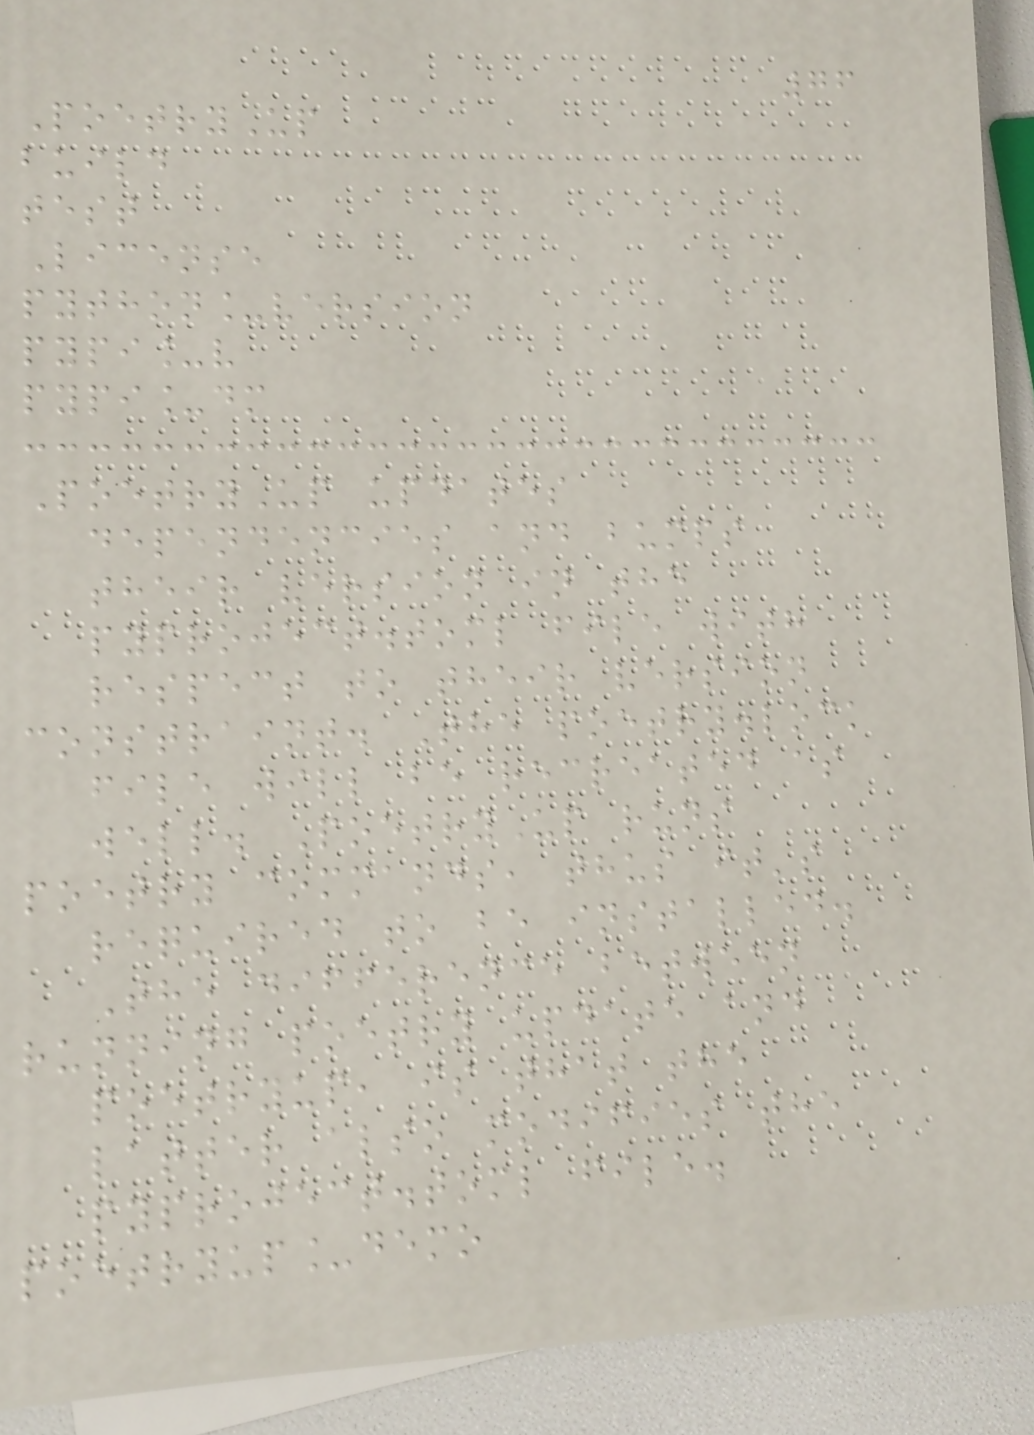76
PoetryUp
build
test
License
python_version
pypi_v
pypi_dm
PoetryUp updates
dependencies and bumps
their version in the
pyproject.toml file with
respect to their version
constraint. The poetry.lock
file will be recreated as
well. PoetryUp runs
poetry commands, thus it's
required to be installed.
The difference between
running poetry update and
poetryup, is that the
latter also modifies the
pyproject.toml file.
poetryup_demo
